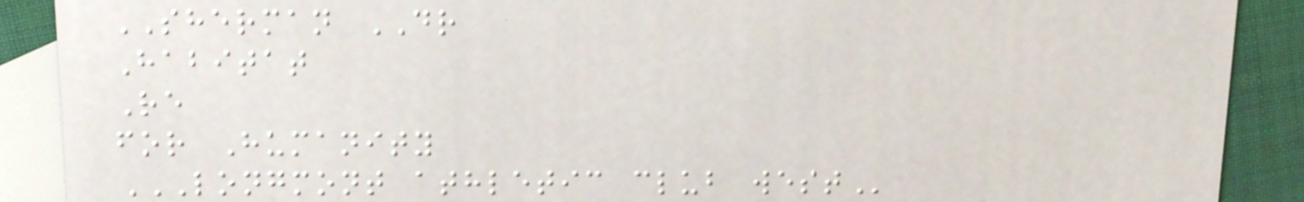SHERMAN DR
Habitat
Re
for Humanity
LONGMONT ATHLETIC CLUB WEST
